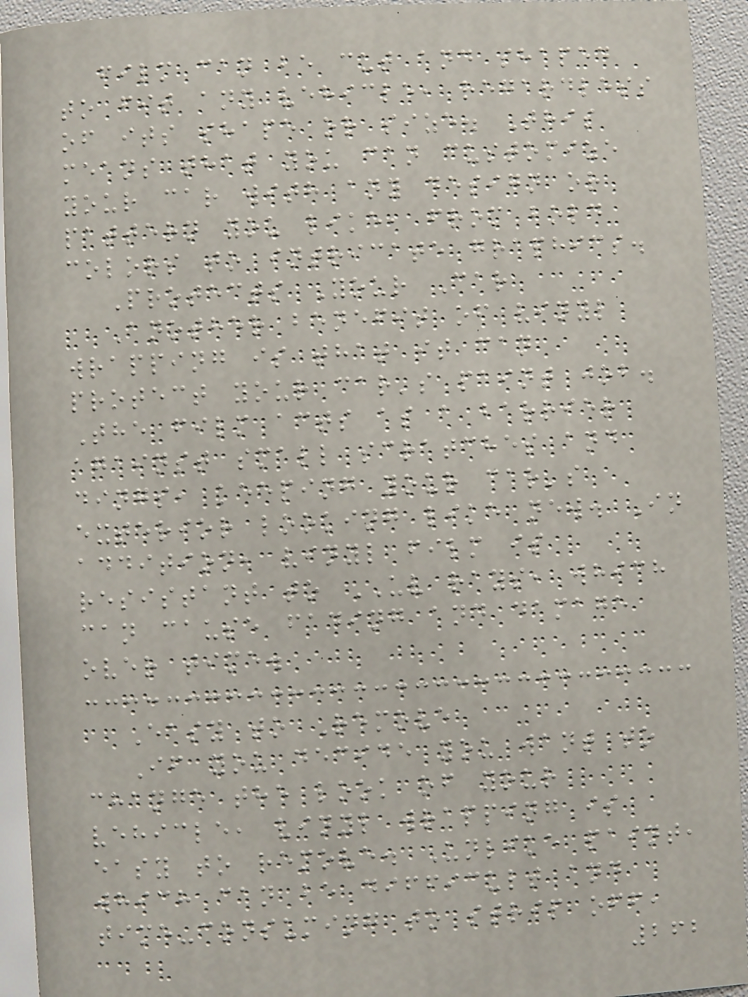film can be cut and shaped
to fit any vehicle, regardless
of its shape or size. This
means that you can customize
your car with any design or
pattern you like, from bold
colors to intricate graphics.
Protects Your Car
Another benefit of vinyl
wrapping is that it can
protect your car's paint job.
The film acts as a barrier
against small scratches and
dings, keeping your car's
exterior looking like new. In
addition, vinyl film is
resistant to UV rays, which
can cause fading and damage
over time.
Easy to Remove
If you decide you want to
change the look of your
vehicle, vinyl wrapping is
easy to remove. Unlike paint,
which can be difficult and
time-consuming to strip off,
262
